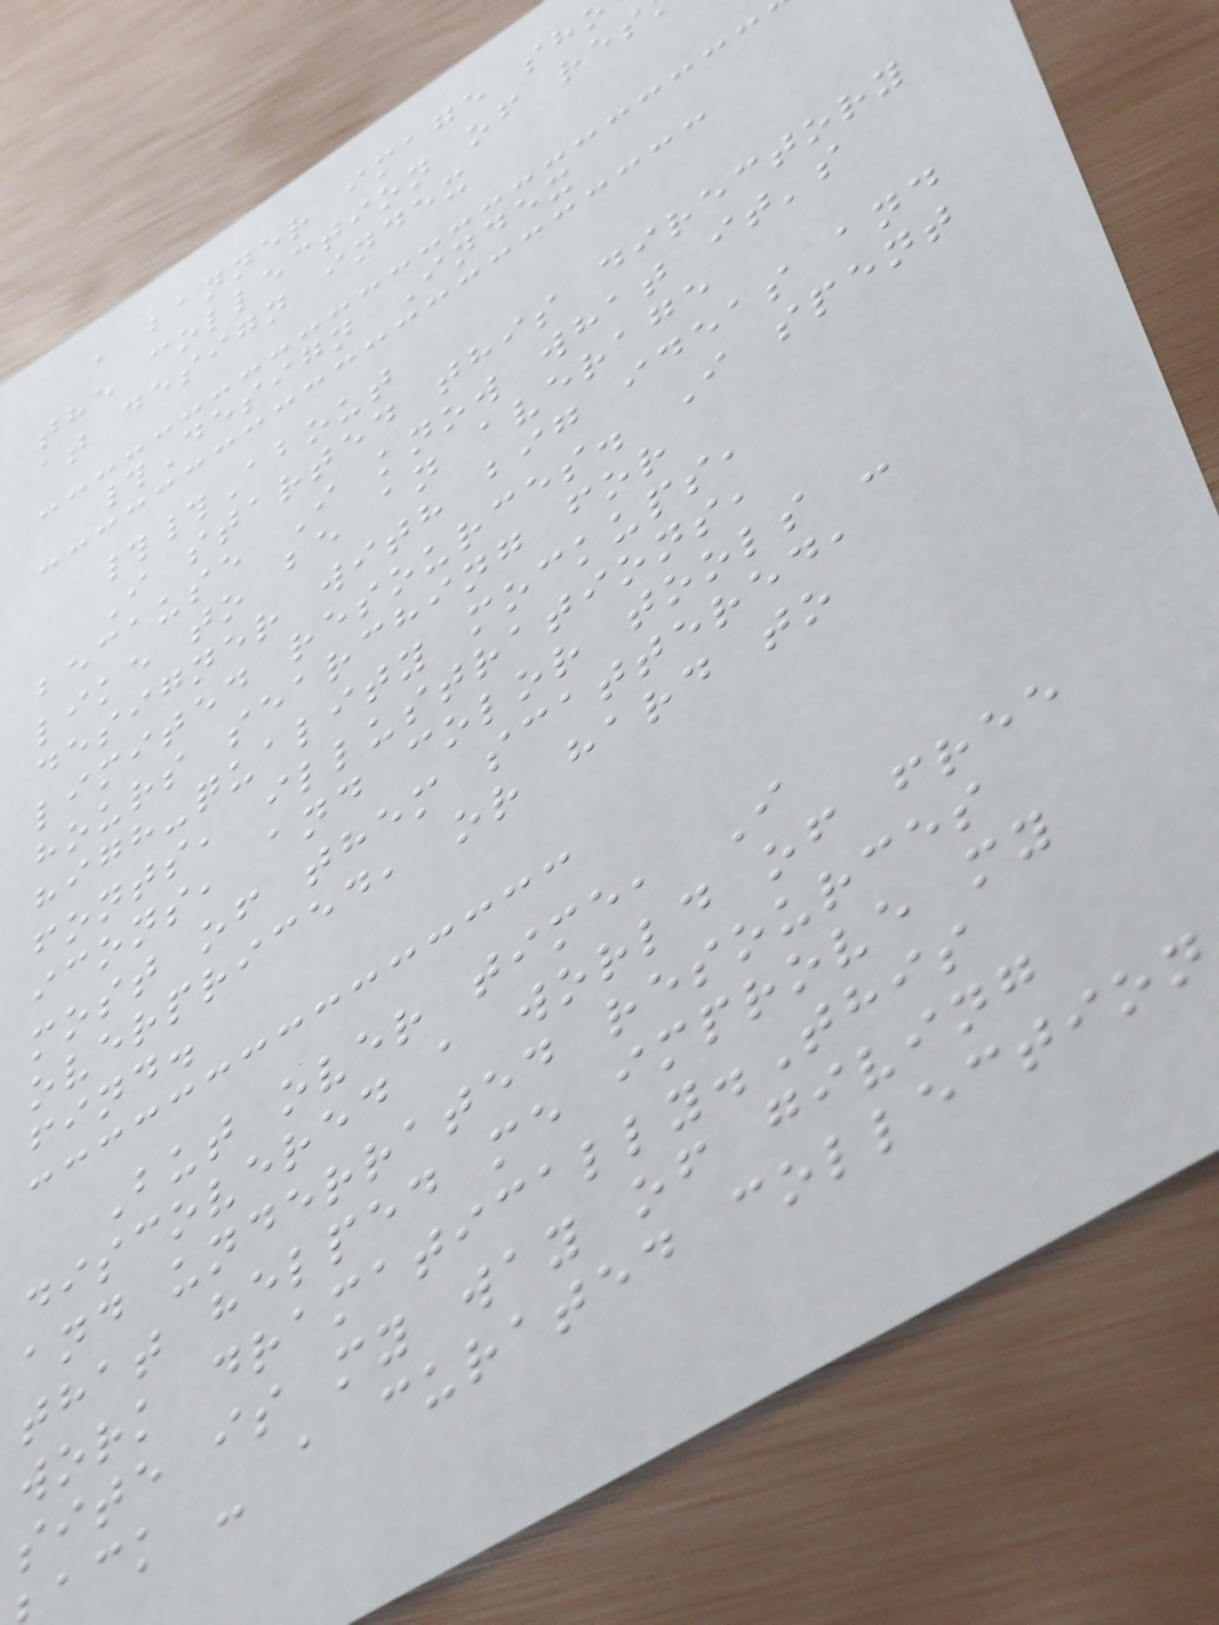a banner image sh
the collection of res
at design index
#Design Index
##About
I started this directory
because I know what it's
like to be an average
designer with big ideas and
limited resources. I spent
hours searching for
high-quality mockups,
fonts, illustrations,
icons, and color tools -
most of them scattered,
overpriced, or hard to
find.
But over time, I
discovered a world of free
and underrated resources
that helped me improve my
work dramatically.This
site is my way of giving
ack - a curated collection
